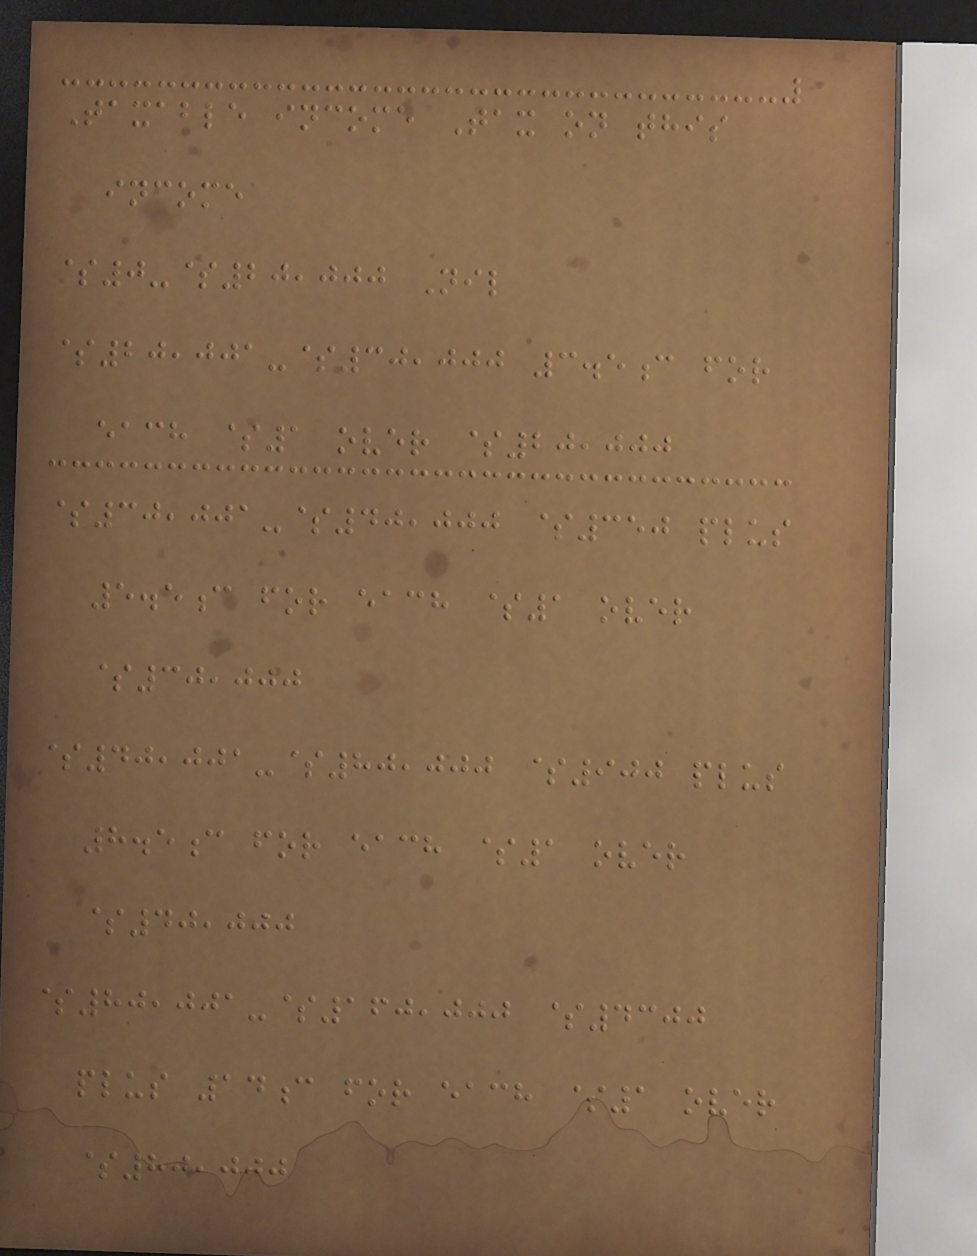Taxable income Tax on this
income
$0-$20,000 Nil
$20,001-$30,000 3.5c for
each $1 over $20,000
$30,001-$40,000 $350 plus
5.5c for each $1 over
$30,000
$40,001-$80,000 $900 plus
8.5c for each $1 over
$40,000
$80,001-$160,000 $4300
plus 14c for each $1 over
$80,000
